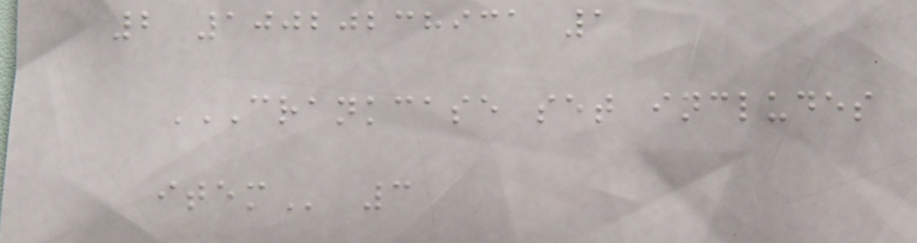2 10020238931 1
CRANKCASE SET INCLUDES
ITEM 3
